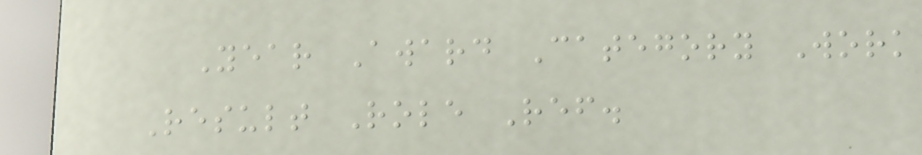Year Award Category Work
Result Role Ref.
